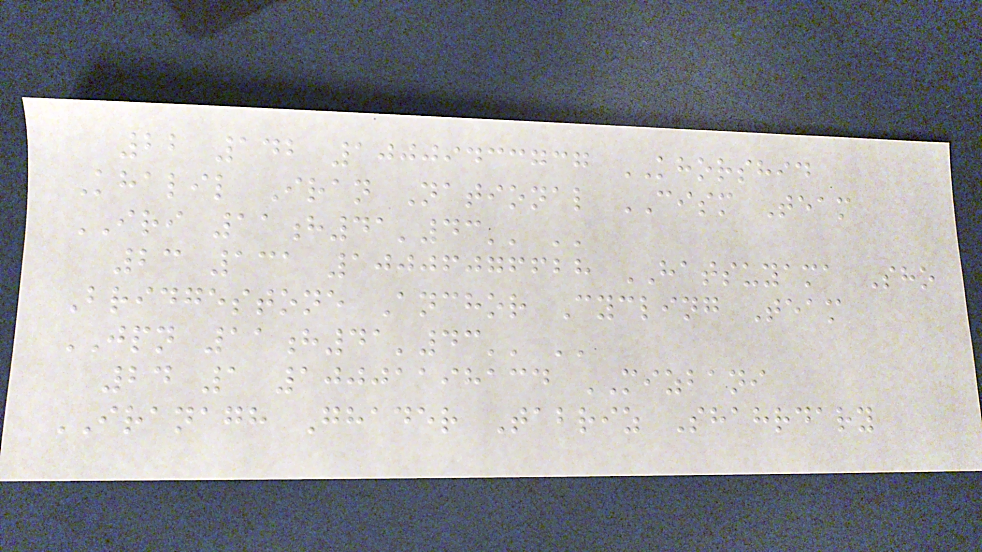22 142 10009433737 KHORSHID
Khalil Iran National CISM Team
IRI 11h41'43'' ''
23 131 10006076628 HATSUYAMA Sho
Bridgestone Anchor Cycling Team
JPN 11h41'43'' ''
24 1 10001198134 MIZBANI
IRANAGH Ghader Tabriz Shahrdary
